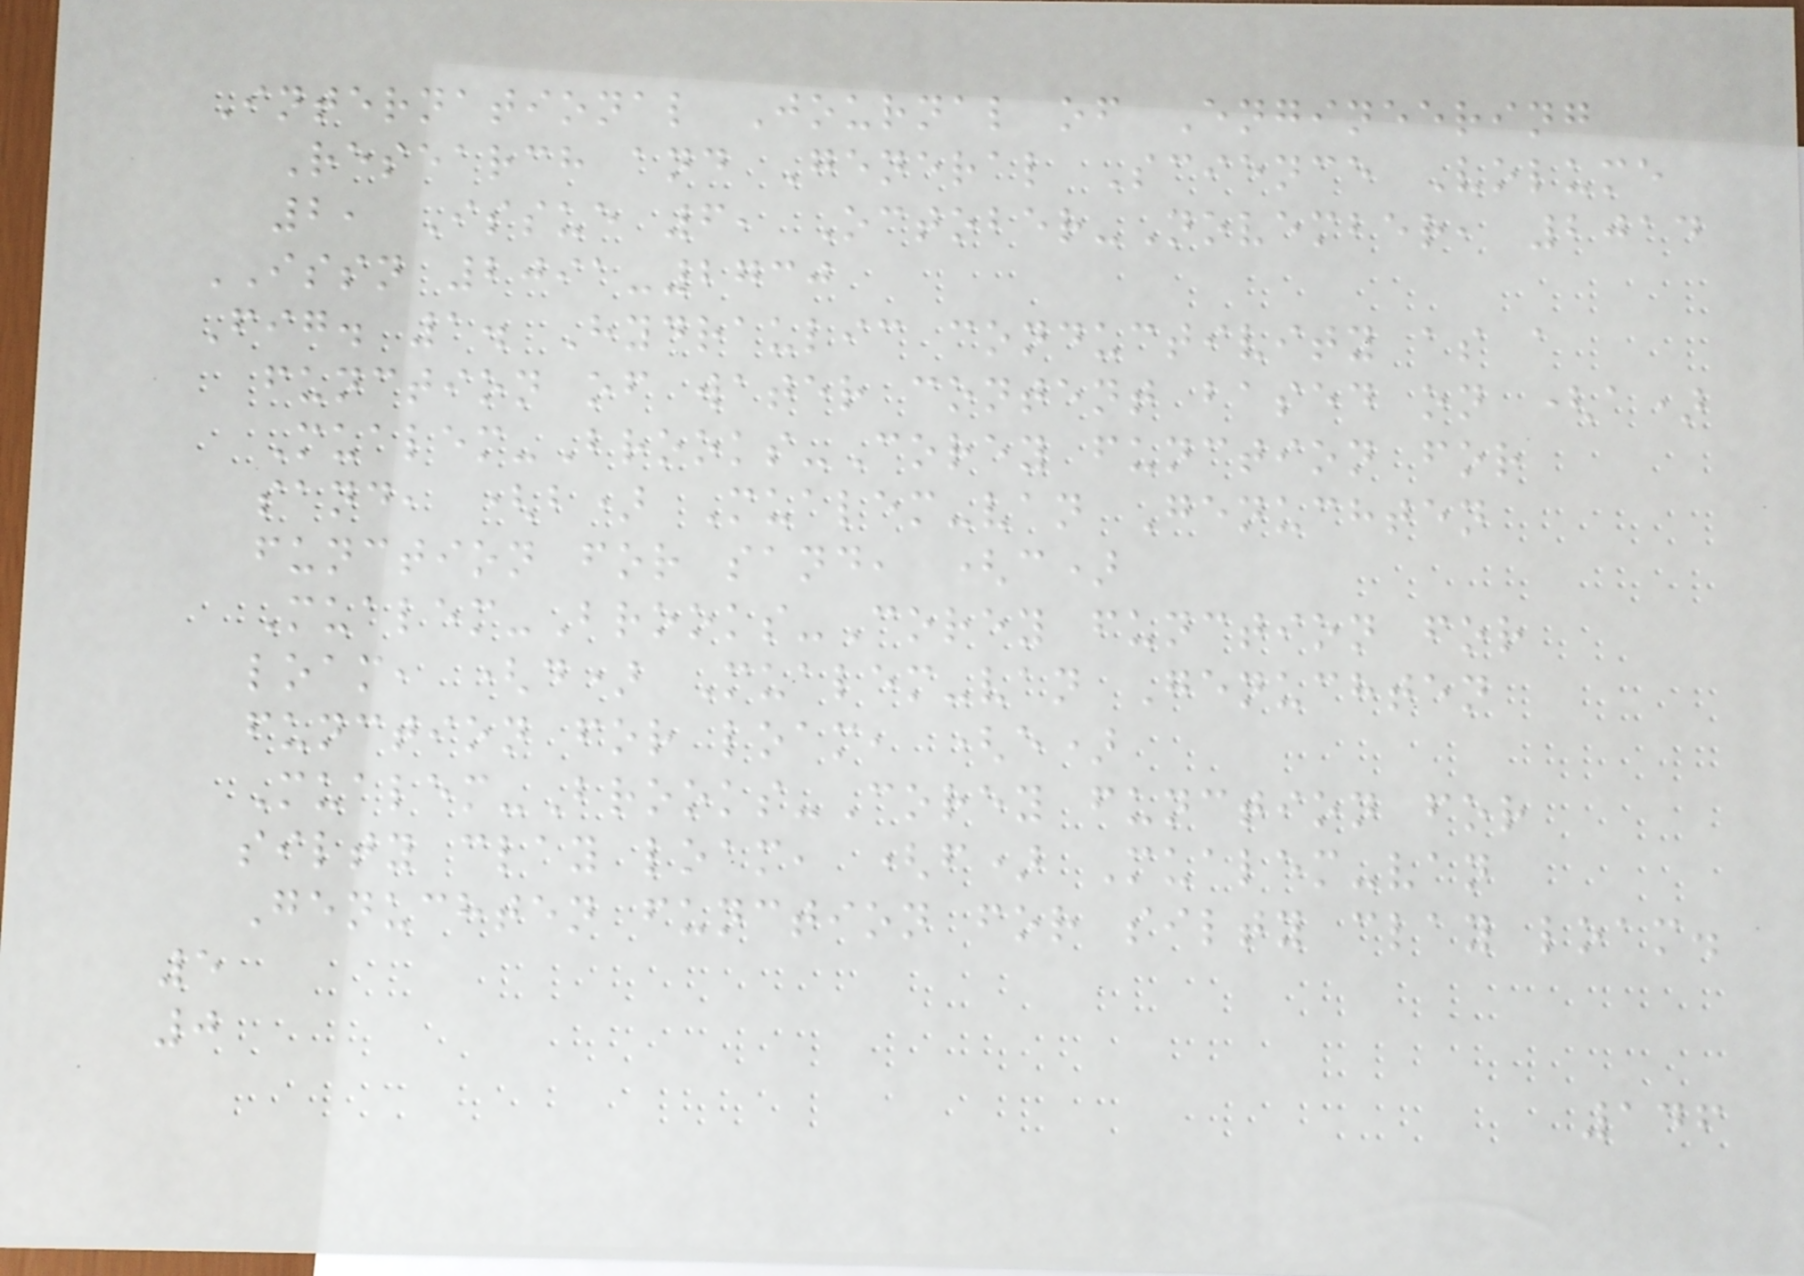International Journal of Engineering
Research and General Science Volume
2, Issue 6, October-November, 2014
ISSN 2091-2730
Fig. 1. Hydraulic conductivity as a
function of water content based on (a)
Mualem-Brooks-Corey function for
sand, (b) Mualem-van Genuchten
function for sand, (c)
Mualem-Brooks-Corey function for
loam, (d) Mualem-van Genuchten
function for loam, (e)
Mualem-Brooks-Corey function for
silty clay loam, (f) Mualem-van
Genuchten function for silty clay loam.
5
0
146
